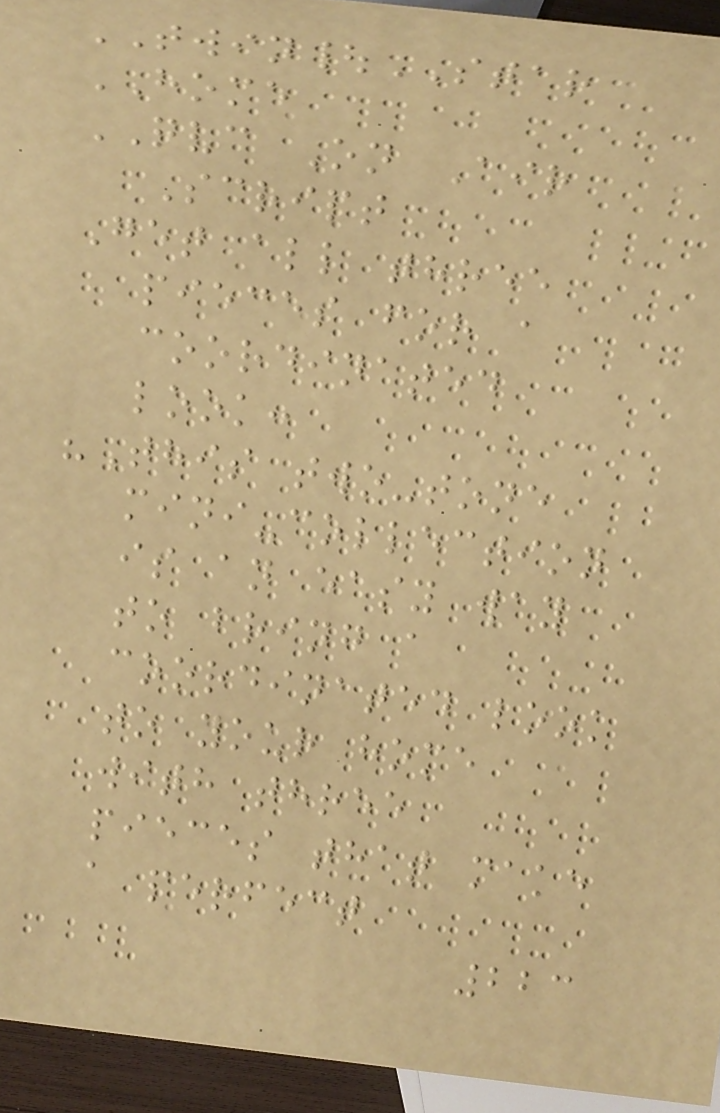TWIN|STAR
HOME
QVC On Air
Script
Get all three
pieces for a
coordinated
look:
"This two-tone
mini-collection
is an easy way
to bring a
coordinated look
to your home
with three
pieces that make
a perfect
223
